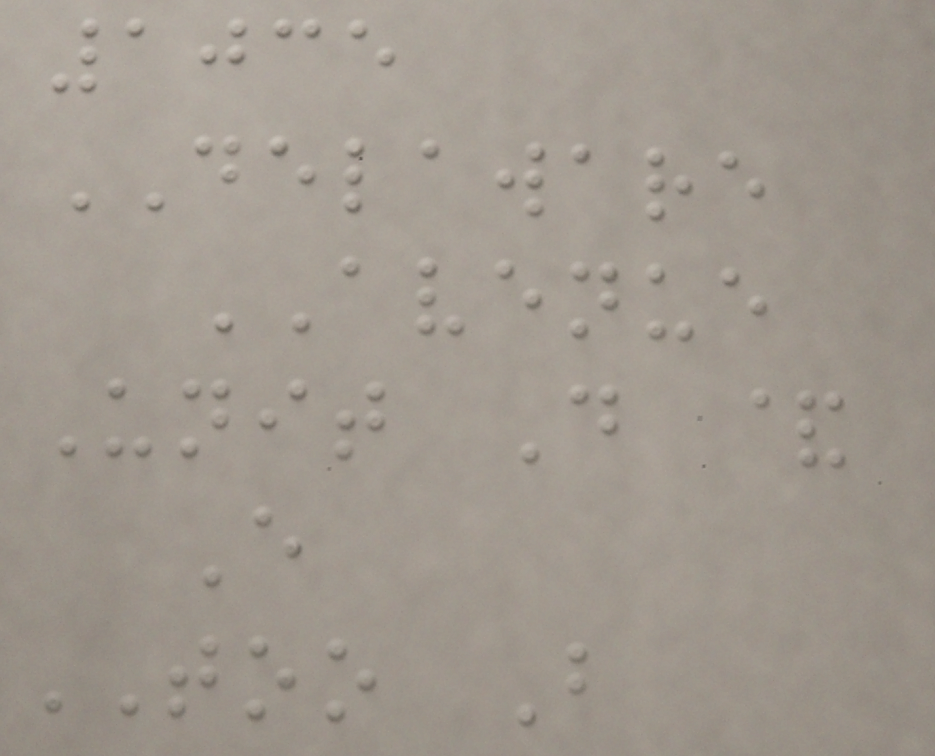1035
DELAWARE
AVENUE
Unit D &
E
TOO B
